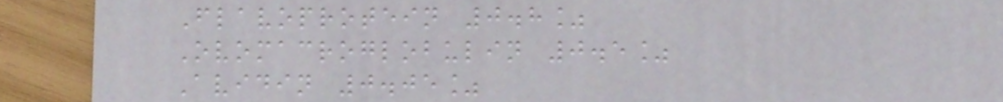Flavoprotein 0.8%
Ovomacroglobulin 0.5%
Avidin 0.05%
